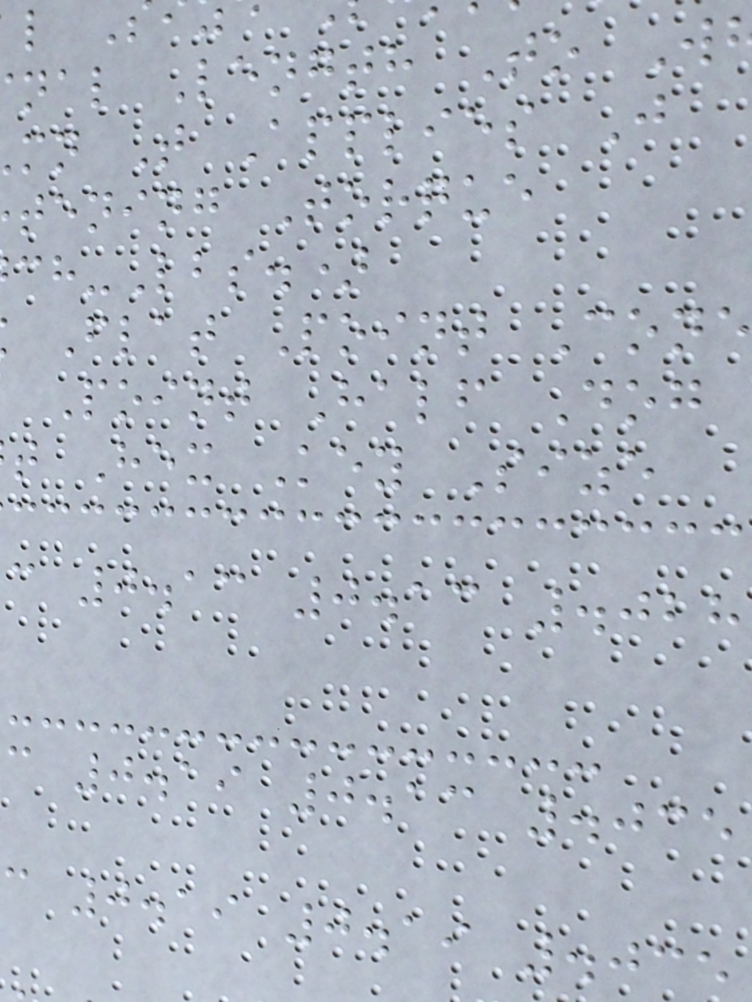nal Length To W
mn T Applies J
tening Torque
ch-Lbs.)
Flat Point Cone
Point Half Dog
t Hex Key Size
c 0.13 0.13 .028
c 0.19 0.13 .035
c 0.19 0.19 .035
